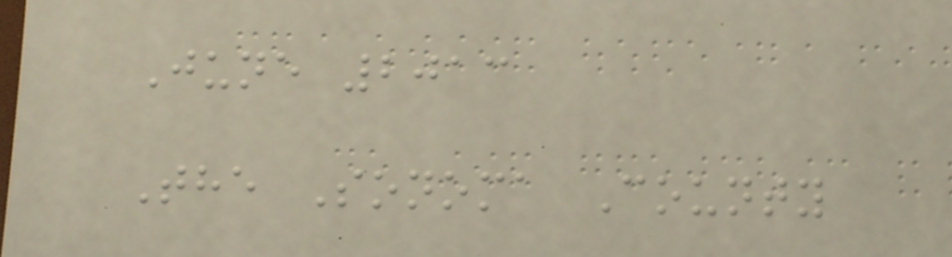June 2013
The Sonoma County
